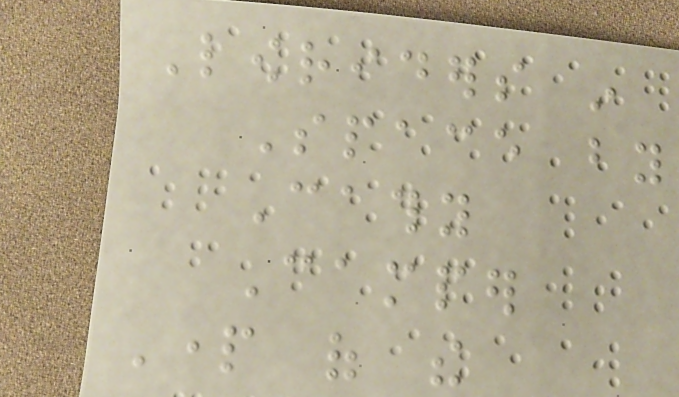Lowriders in
Space by
Cathy
Camper
Part of the
